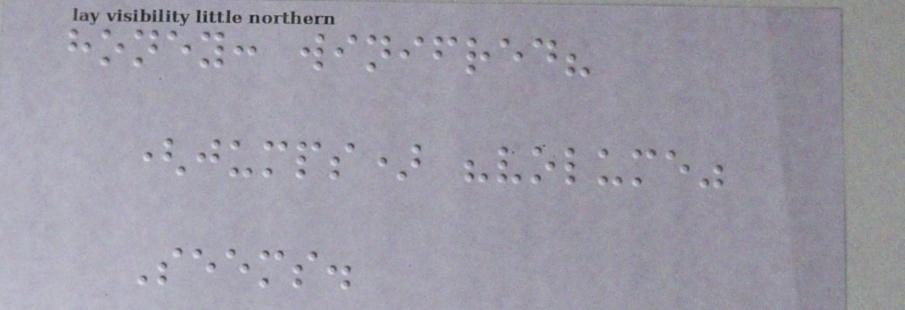honey: winifred?
(jumps) "volume"
Seems.
